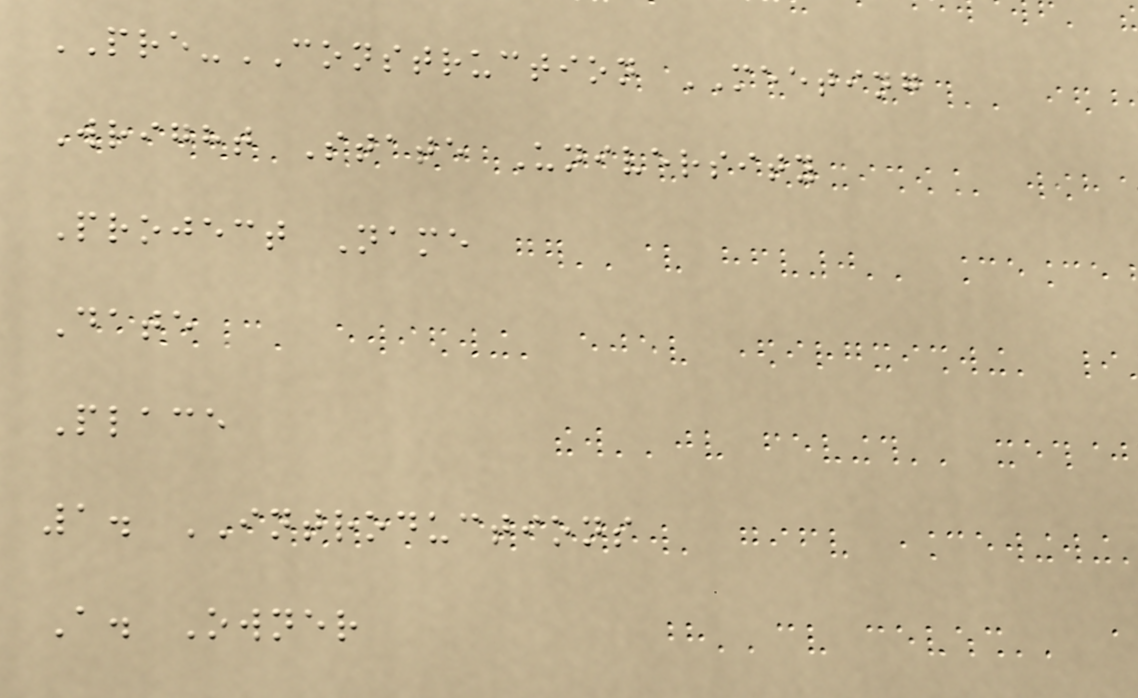PRE-CONSTRUCTION MEETING
Wright State University
Project Name
Date
Place
1. INTRODUCTIONS
A. Owner
